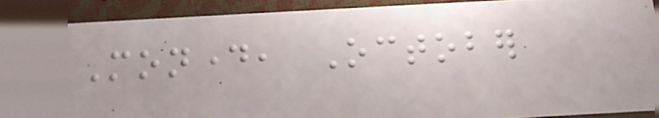Monday, October
